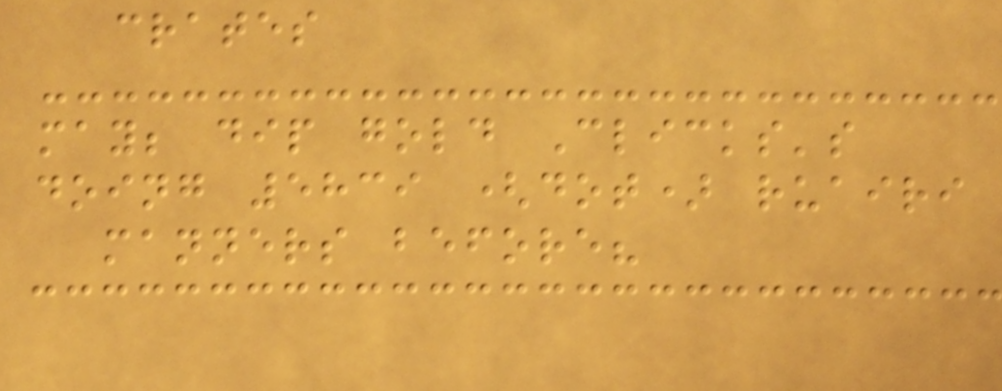crates
may; dip gold Clicks's
doing 5839 (dot) ruairi
manners before?
